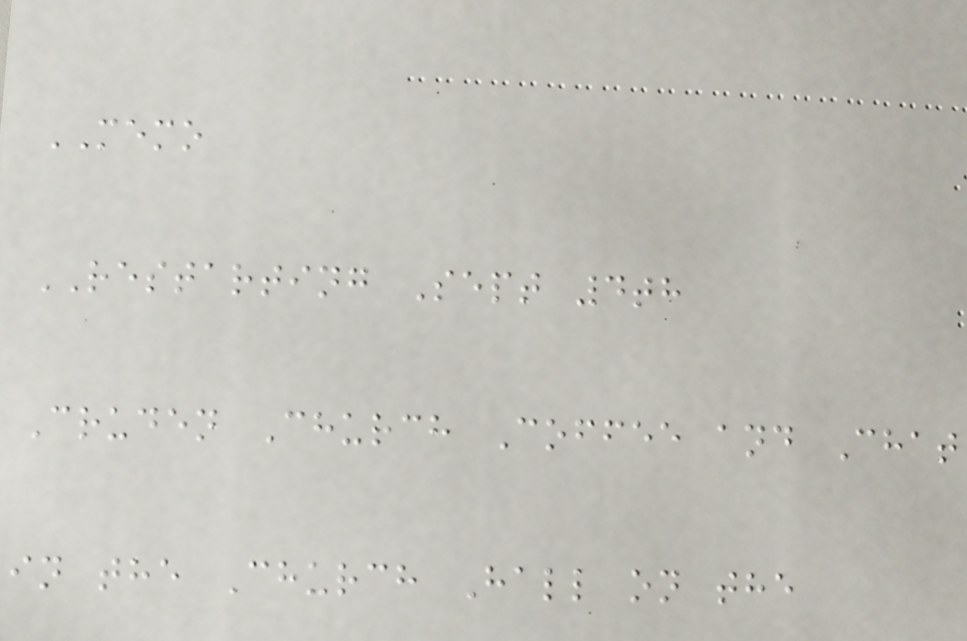MEMO
RESTARTING Sept 4th
Cruden Church Coffee and Chat
in the Church Hall on the
